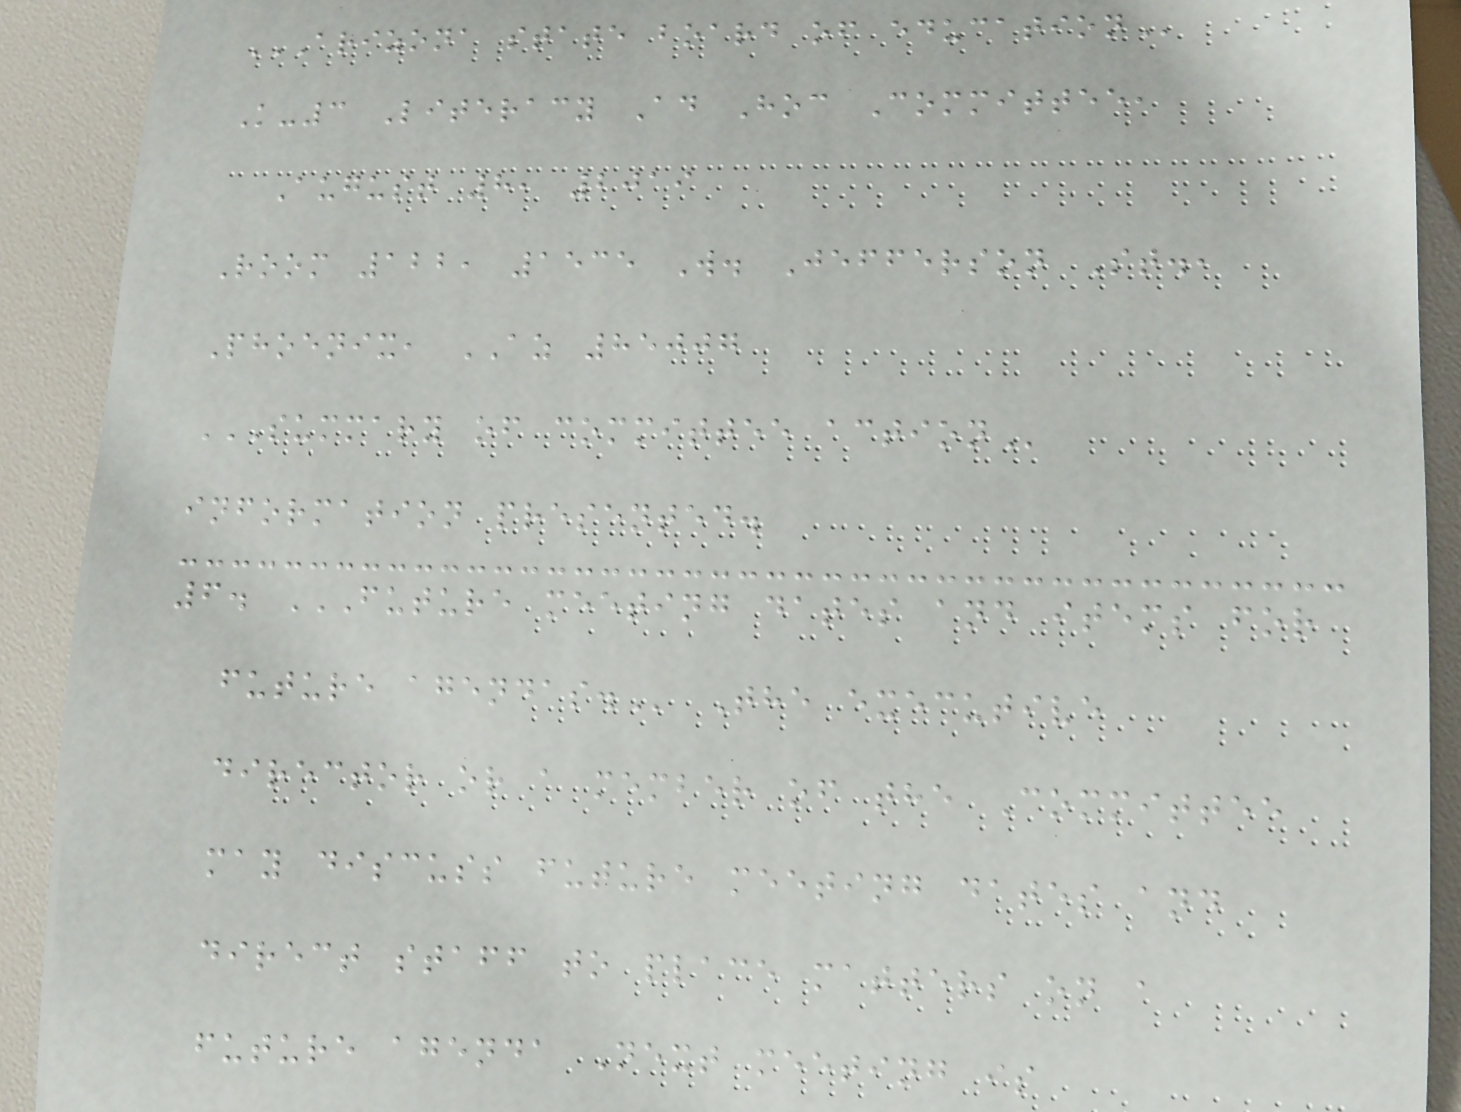ARIZONA STATE BOARD OF EDUCATION
K-3 Literacy Ad Hoc Committee,
August 8, 2019
Room 122, 1535 W. Jefferson St.,
Phoenix, AZ 85007
SUMMARY OF COMMITTEE ACTION
information presented.
6. FUTURE MEETING DATES AND ITEMS FOR
FUTURE AGENDAS. The executive
director or a member of the Committee
may discuss future meeting dates and
direct staff to place matters on a
future agenda Next meeting is
